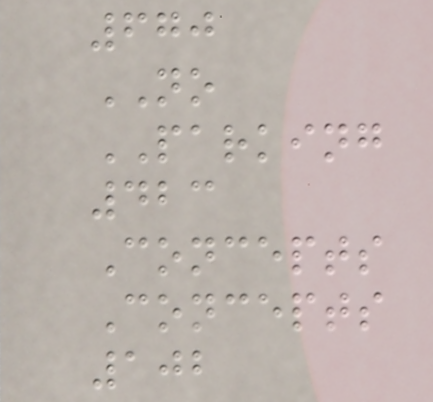670
NO
PARKING
423
Concepts
Concepts
102
